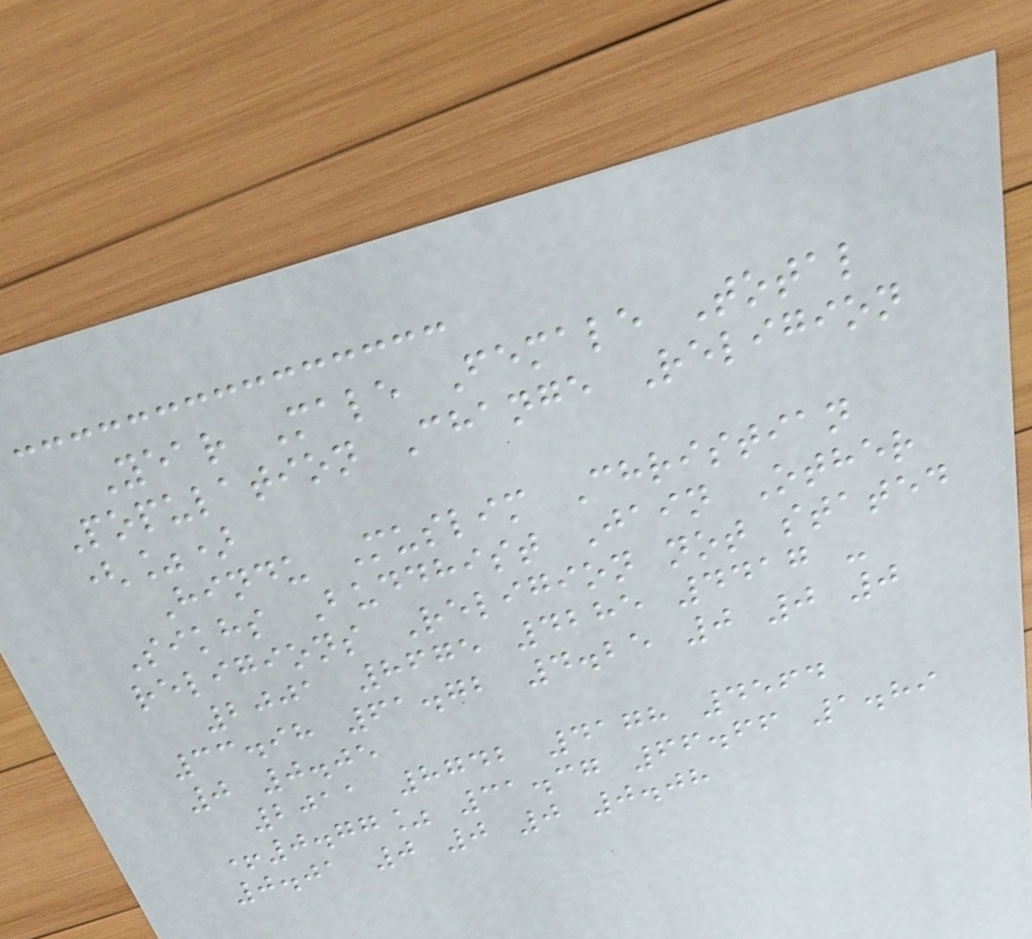Year Male Female Total
Population Change Religion
(%)
Hindu Muslim Christian
Sikhs Buddhist Jain Other
religions Religion not stated
2001 8675 4285 4417 -
33.98 61.72 4.25 0 0 0
0 0.05
2011 8742 4178 4564
+0.77% 31.37 66.66 1.89
0.01 0 0 0 0.08
